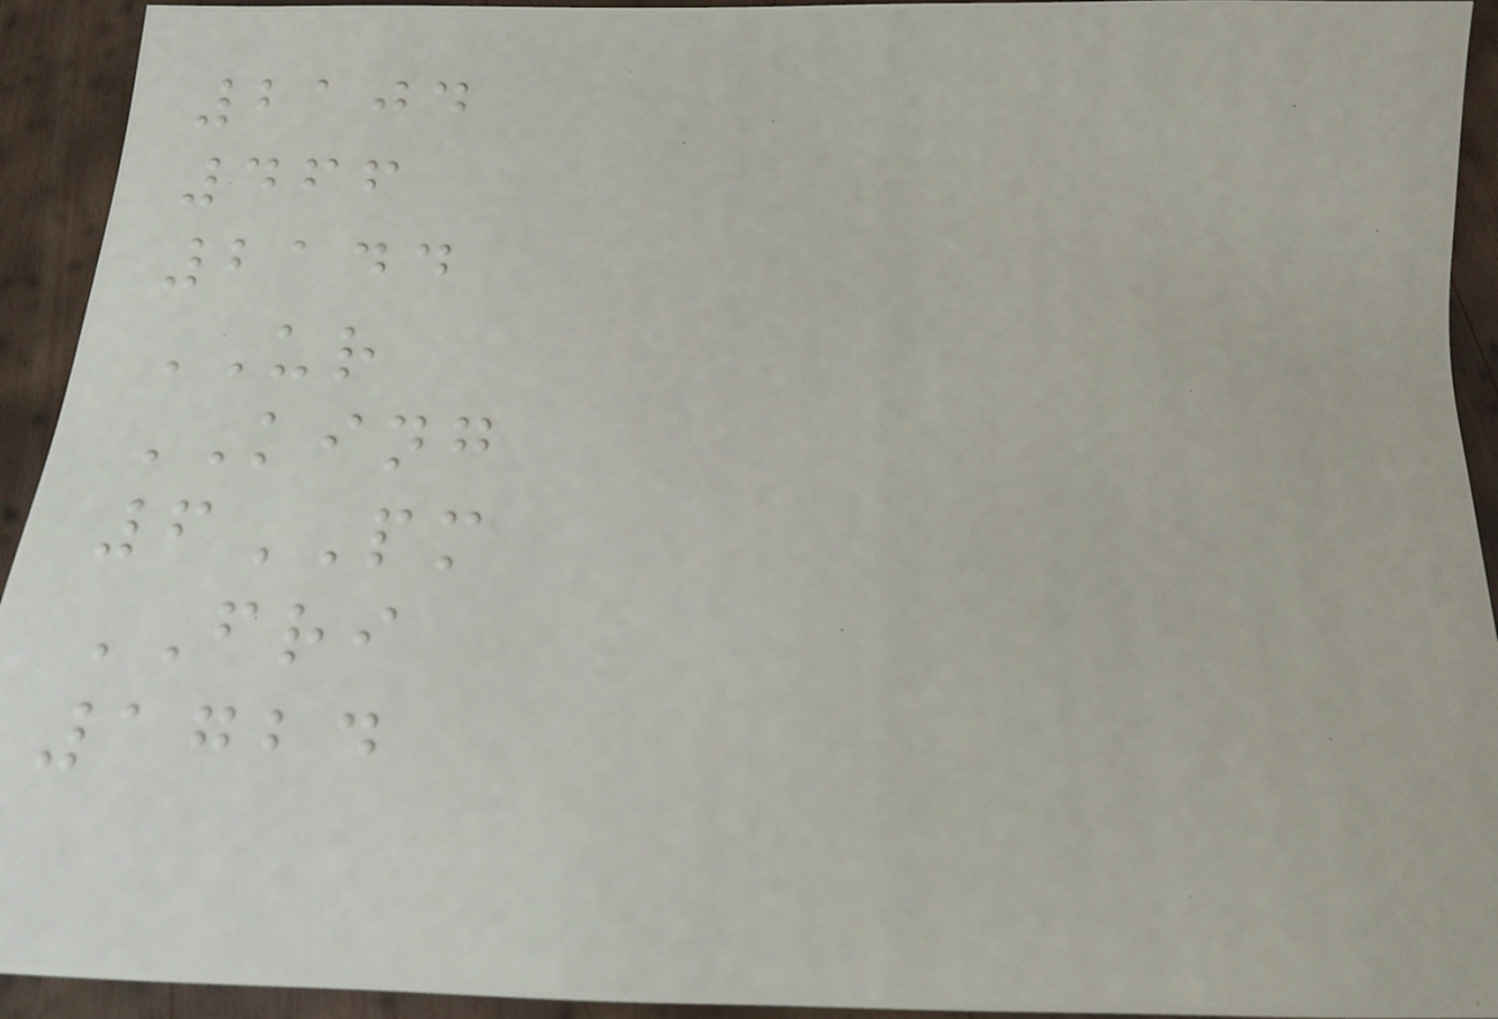2104
466
2144
UR
KING
6PM
FRI
1724
